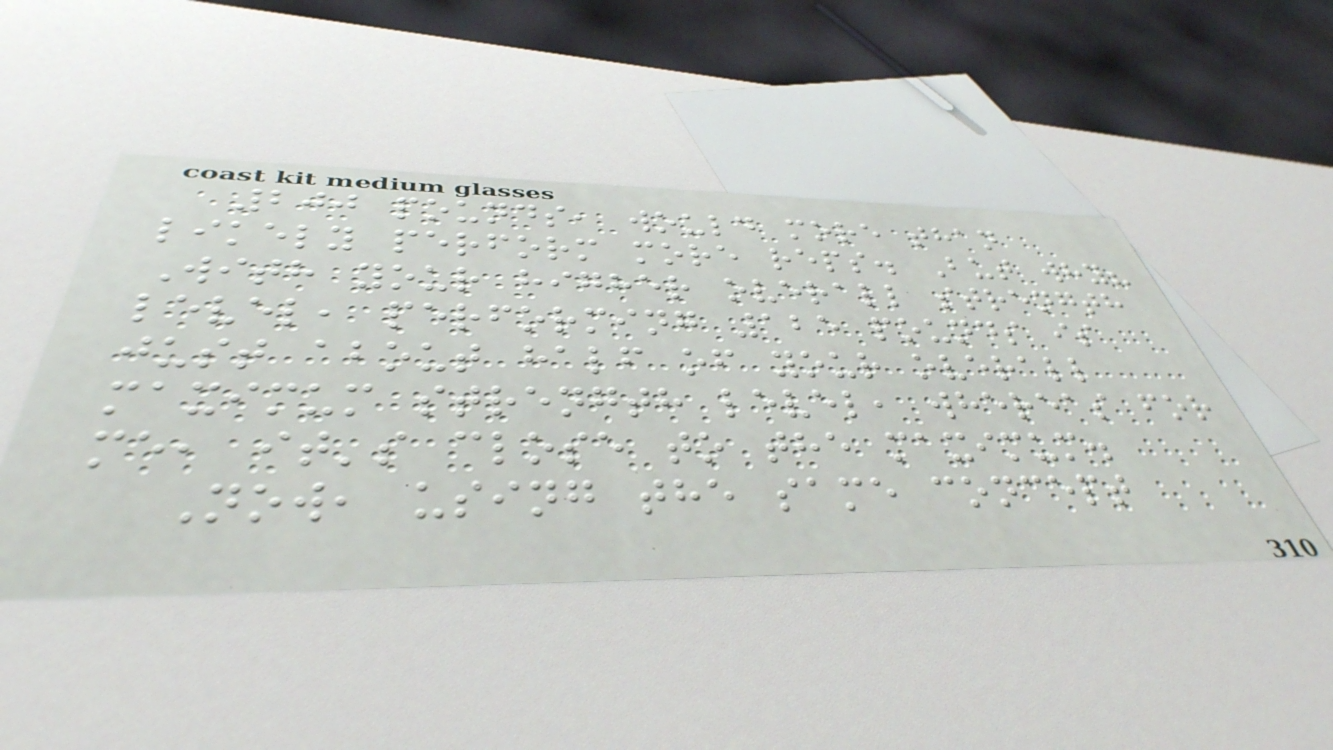200 pounds, would more than
likely perform more reps. But why?
With your higher overall strength
level, performing 125 pounds is
just about half of your overall
maximum strength level, whereas for
me, it's close to the maximum.
Now, using the same concept
